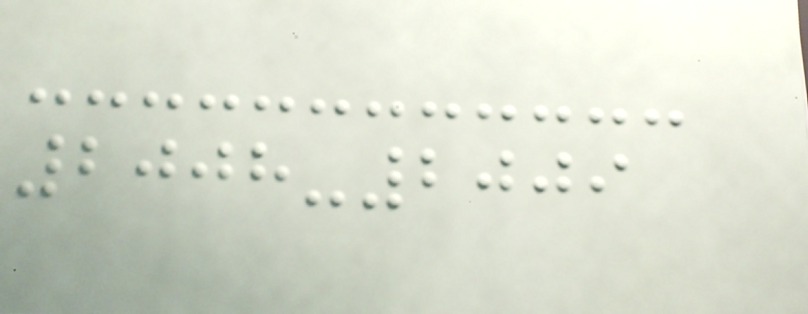2008-2009
